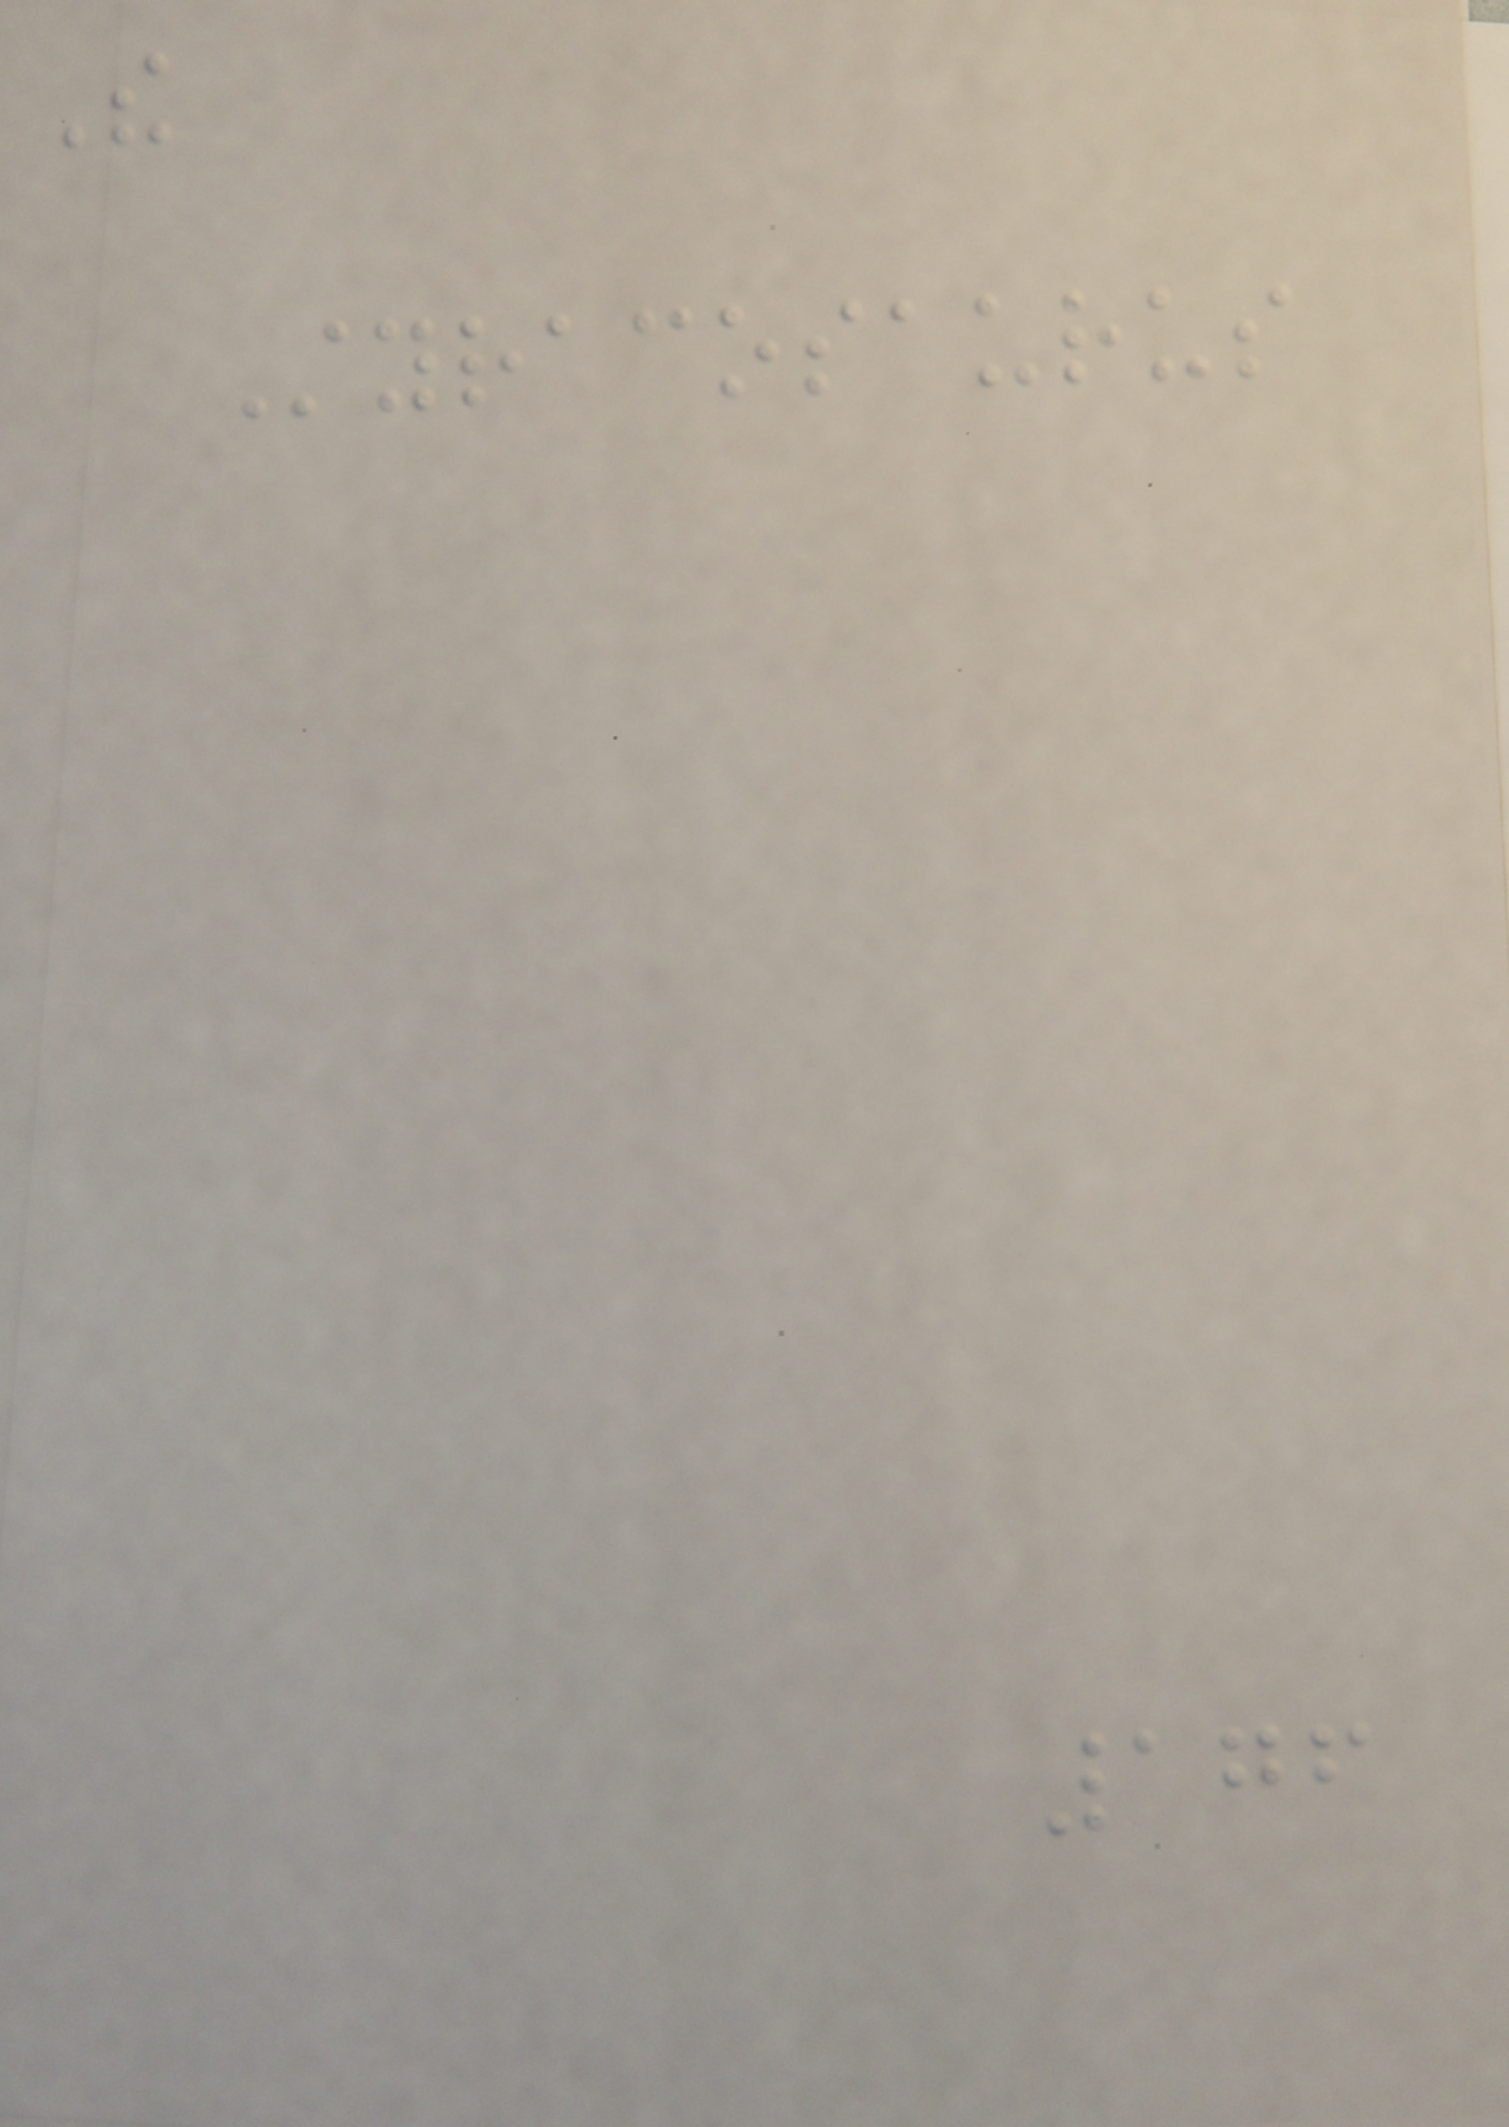The
Styracosaurus
176
